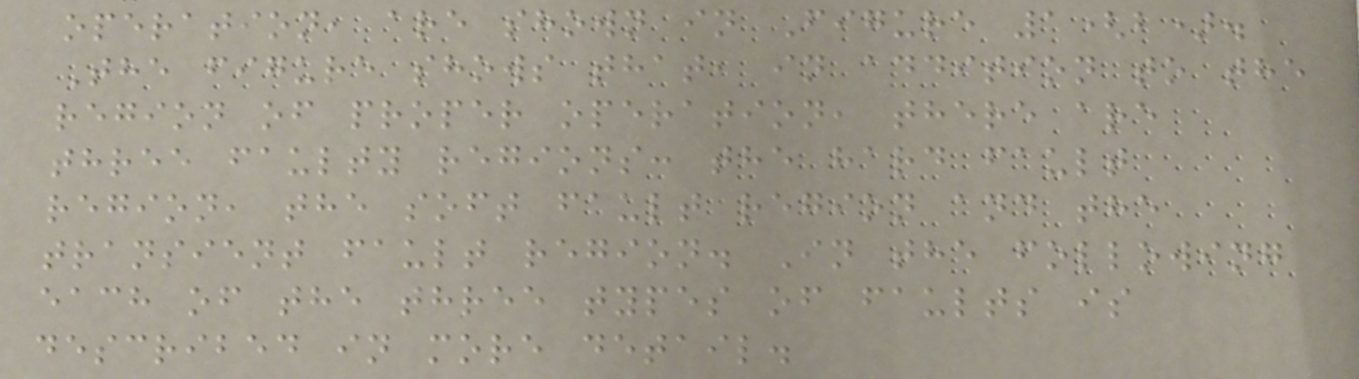operation, are shown in Figure 1(b).
The figure shows that, in addition to the
region of proper operation, there are
three faulty regions: the hard fault
region, the soft fault region and the
transient fault region. In the following
each of the three types of faults is
described in more detail.
